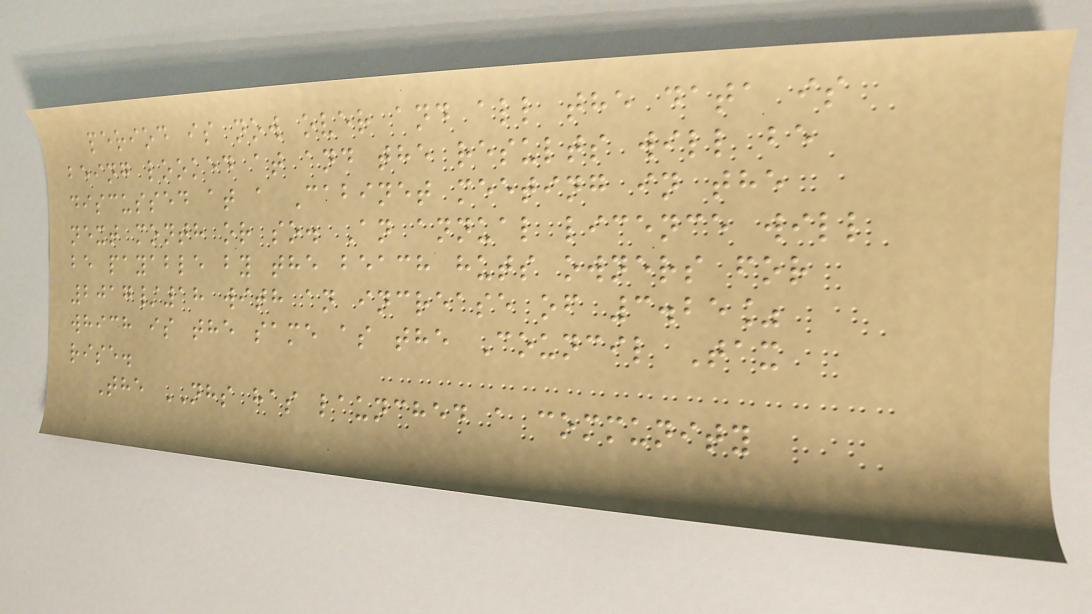period is now over and all the data is
being looked at and the results will be
discussed at a Cabinet meeting in the
next month or so. An annual licence will
be payable by the beach huts owners for
2017/18 with an increase of 3.25%
which is the same as the Council Tax
rise.
The NHS has launched a community
